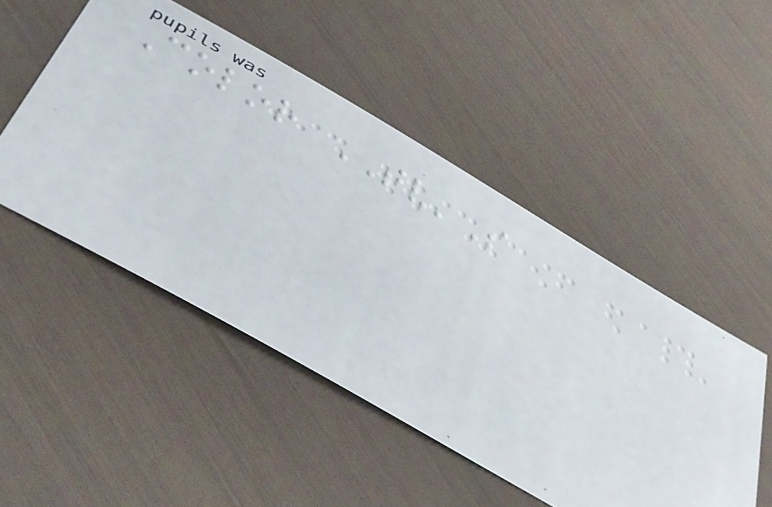Color TV'S
